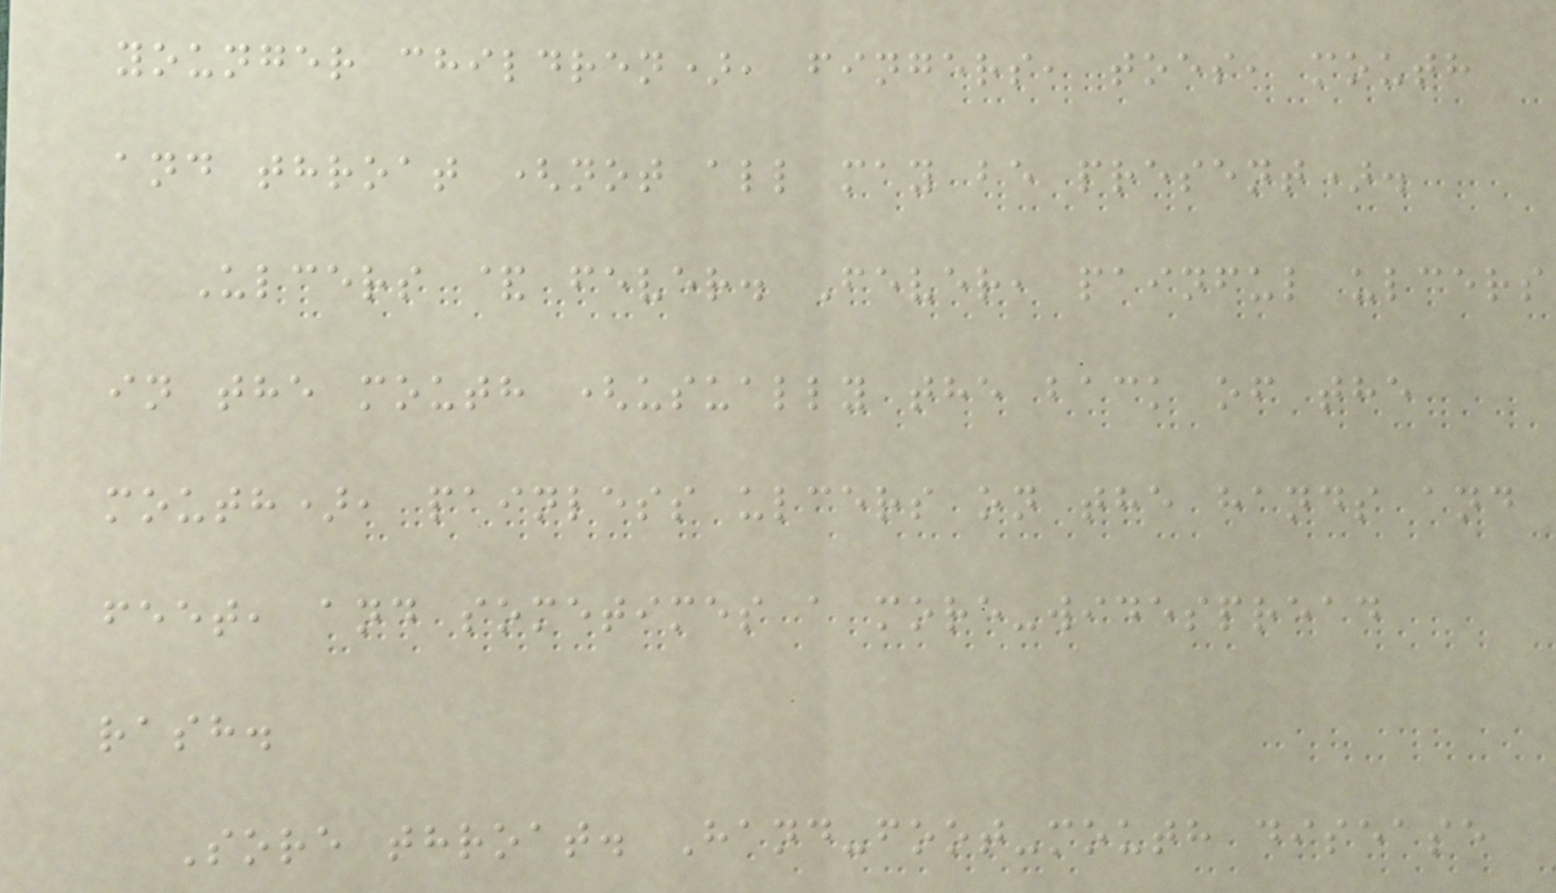younger children), fingers, toes, mouth
and throat (not all may be present).
Ulcers & fever. Fever, painful ulcers
in the mouth (usually the back of the
mouth), painless ulcers on the hands and
feet, and sometimes a more-widespread
rash.
Sore throat. Hand-foot-mouth disease
